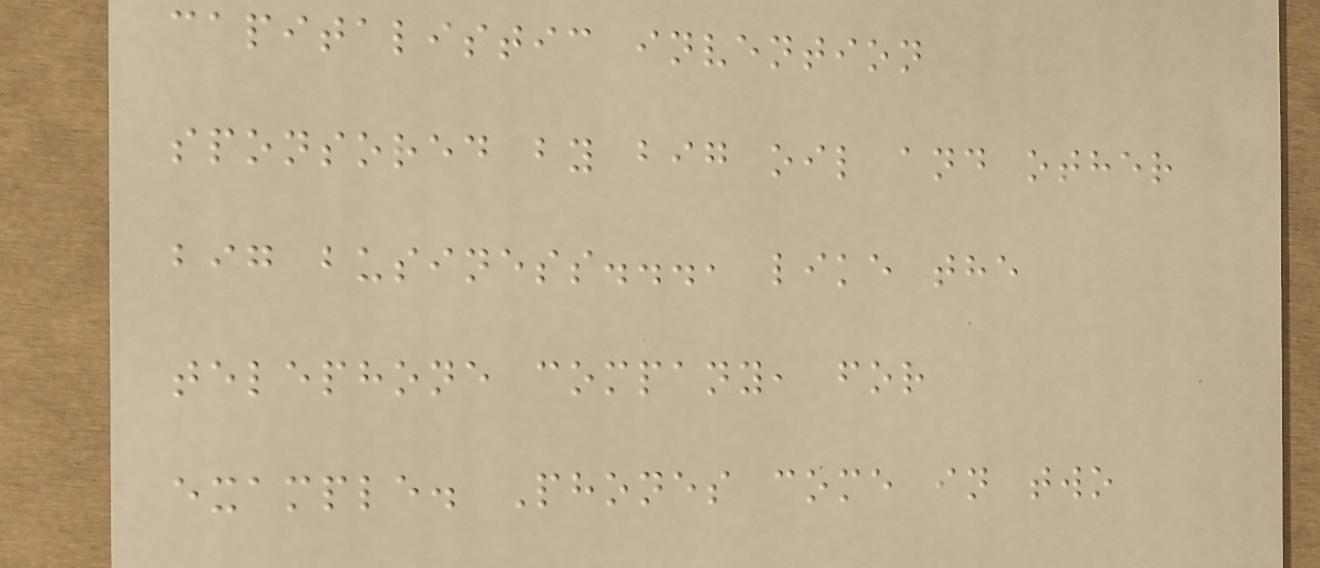capitalistic invention
sponsored by big oil and other
big business..., like the
telephone company, for
example. Phones come in two
